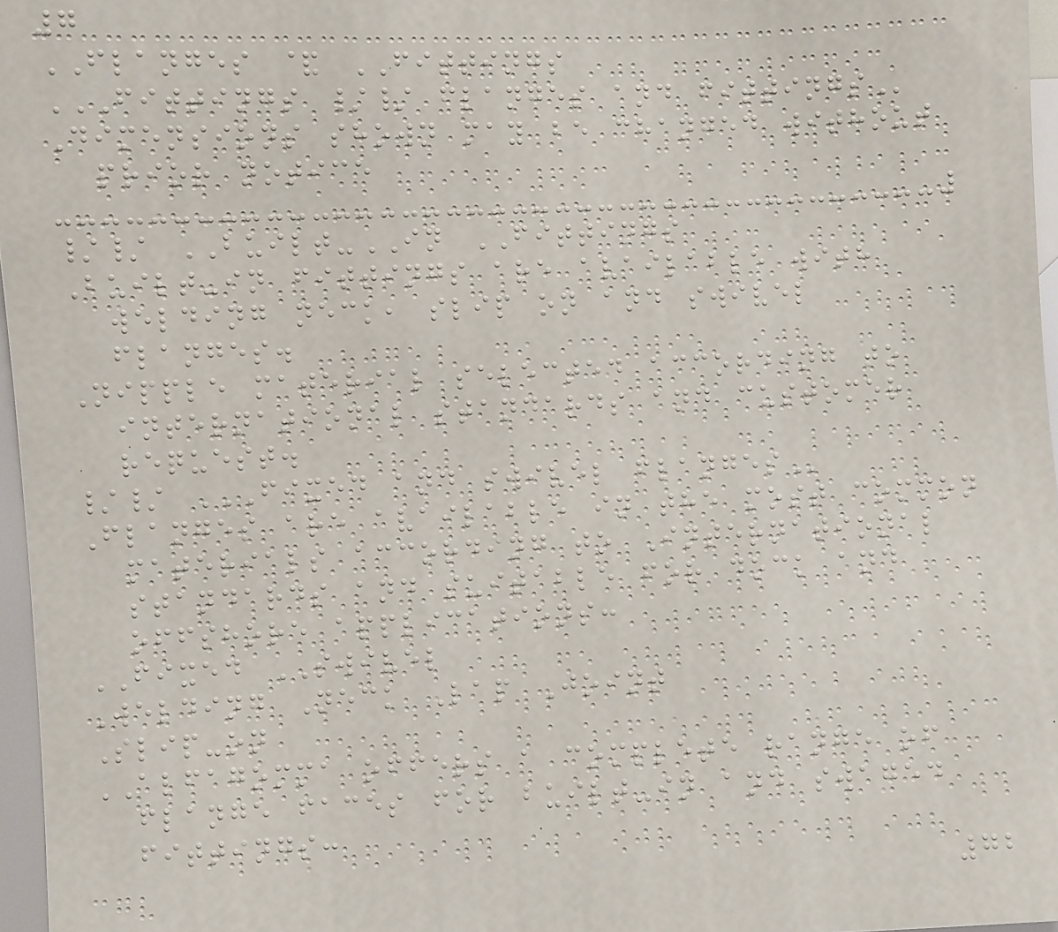7
FLANGES & FITTINGS
FITTINGS // FLANGES AND FITTINGS
Dimensions shown may be changed without
prior notice
// BUILT-IN FITTINGS
Built-in fittings are available with
welding neck, slip on and swivel
flanges.
Nipple material selected according to
international standards and customer
request.
// FIXED AND SWIVEL FLANGES
Flanges are available in the most common
materials according to International
standards and suitable for dock and
offshore applications:
FIXED SWIVEL
Welding Neck Lap Joint
Slip-on
ALFAGOMMA offers a complete range of
flange faces for built-in and swaged
fittings:
72
